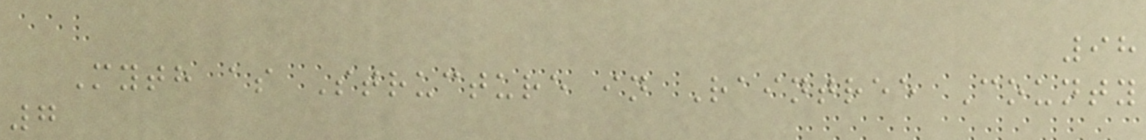98
Myth as Structure in Raintree County
7
